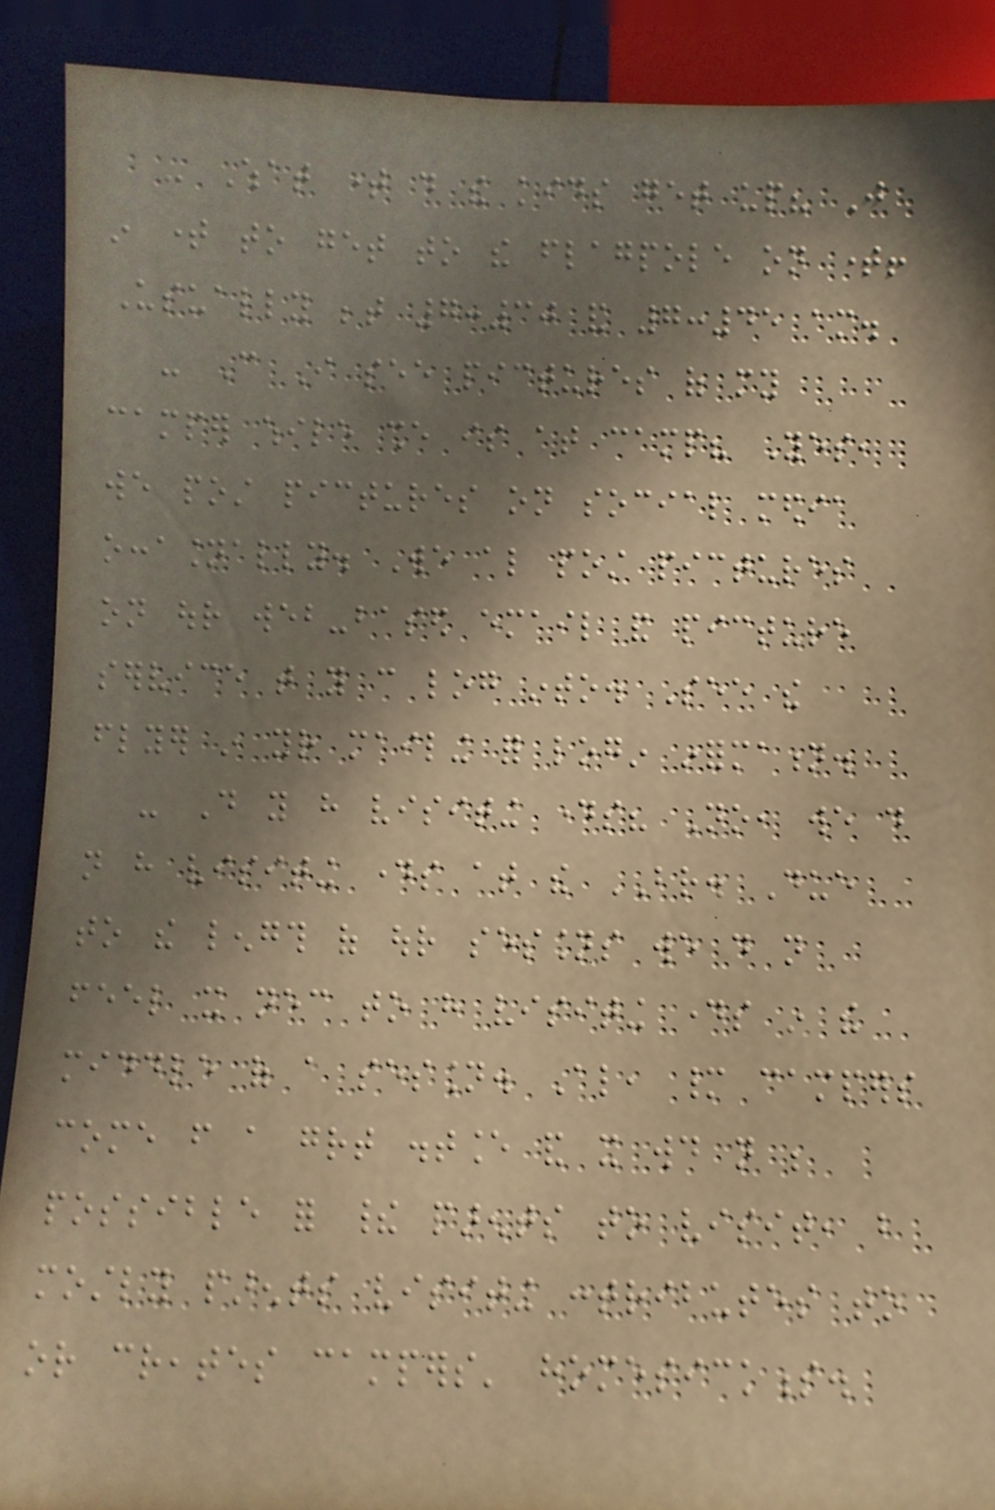- What time do the kids get up? Just
in time to get to the flagpole on time!
Usually between 7:30 and 7:45 am.
- Can I see pictures of my
camper while she is at camp? Yes,
we post pictures on social media
occasionally. We also post pictures
on our web-based email and picture
service that you can log into. See the
flyer in your mailing for login information.
- Do you have visiting days? No, we do
not have visiting days at the BR. Due
to the length of our sessions we do not
feel it necessary to have visiting days in the
middle of a session. Also, many campers
come from a great distance and it would not be
possible for their parents to visit, but
mostly parents visiting contributes to
or creates campers' homesickness.
